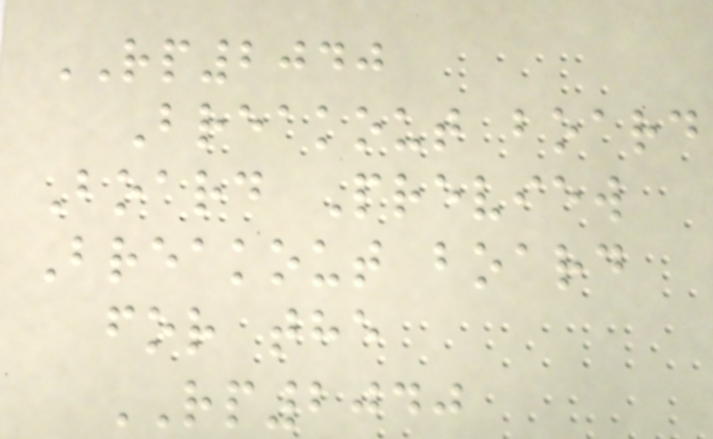RP2040
Breakout board
Board Preview
Breakout board
for the
RP2040
